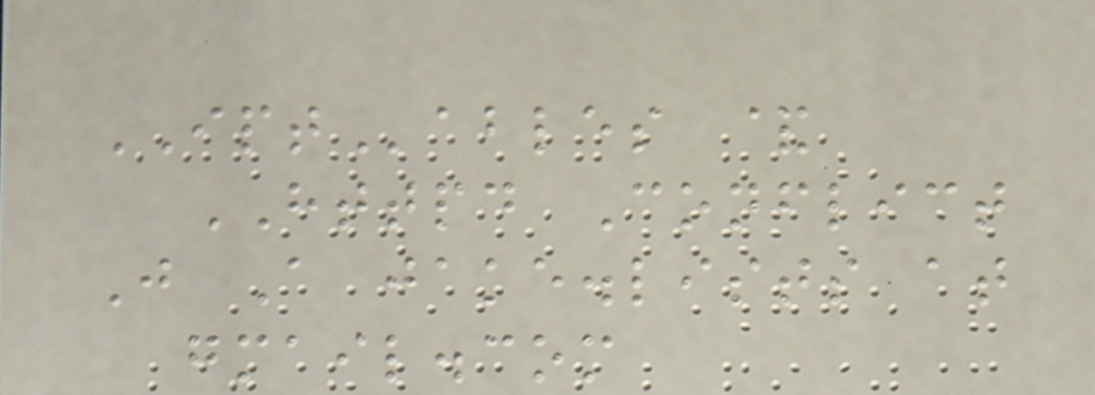IPTables &
HTTPD Conflict
J A jake.lists at
gmail.com
